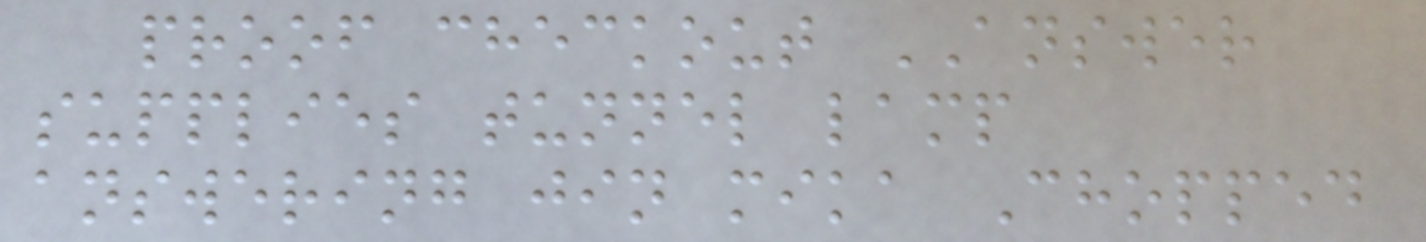proof checkout ANSWER
supplies tunnel lamp
answering jin mika Chopped
